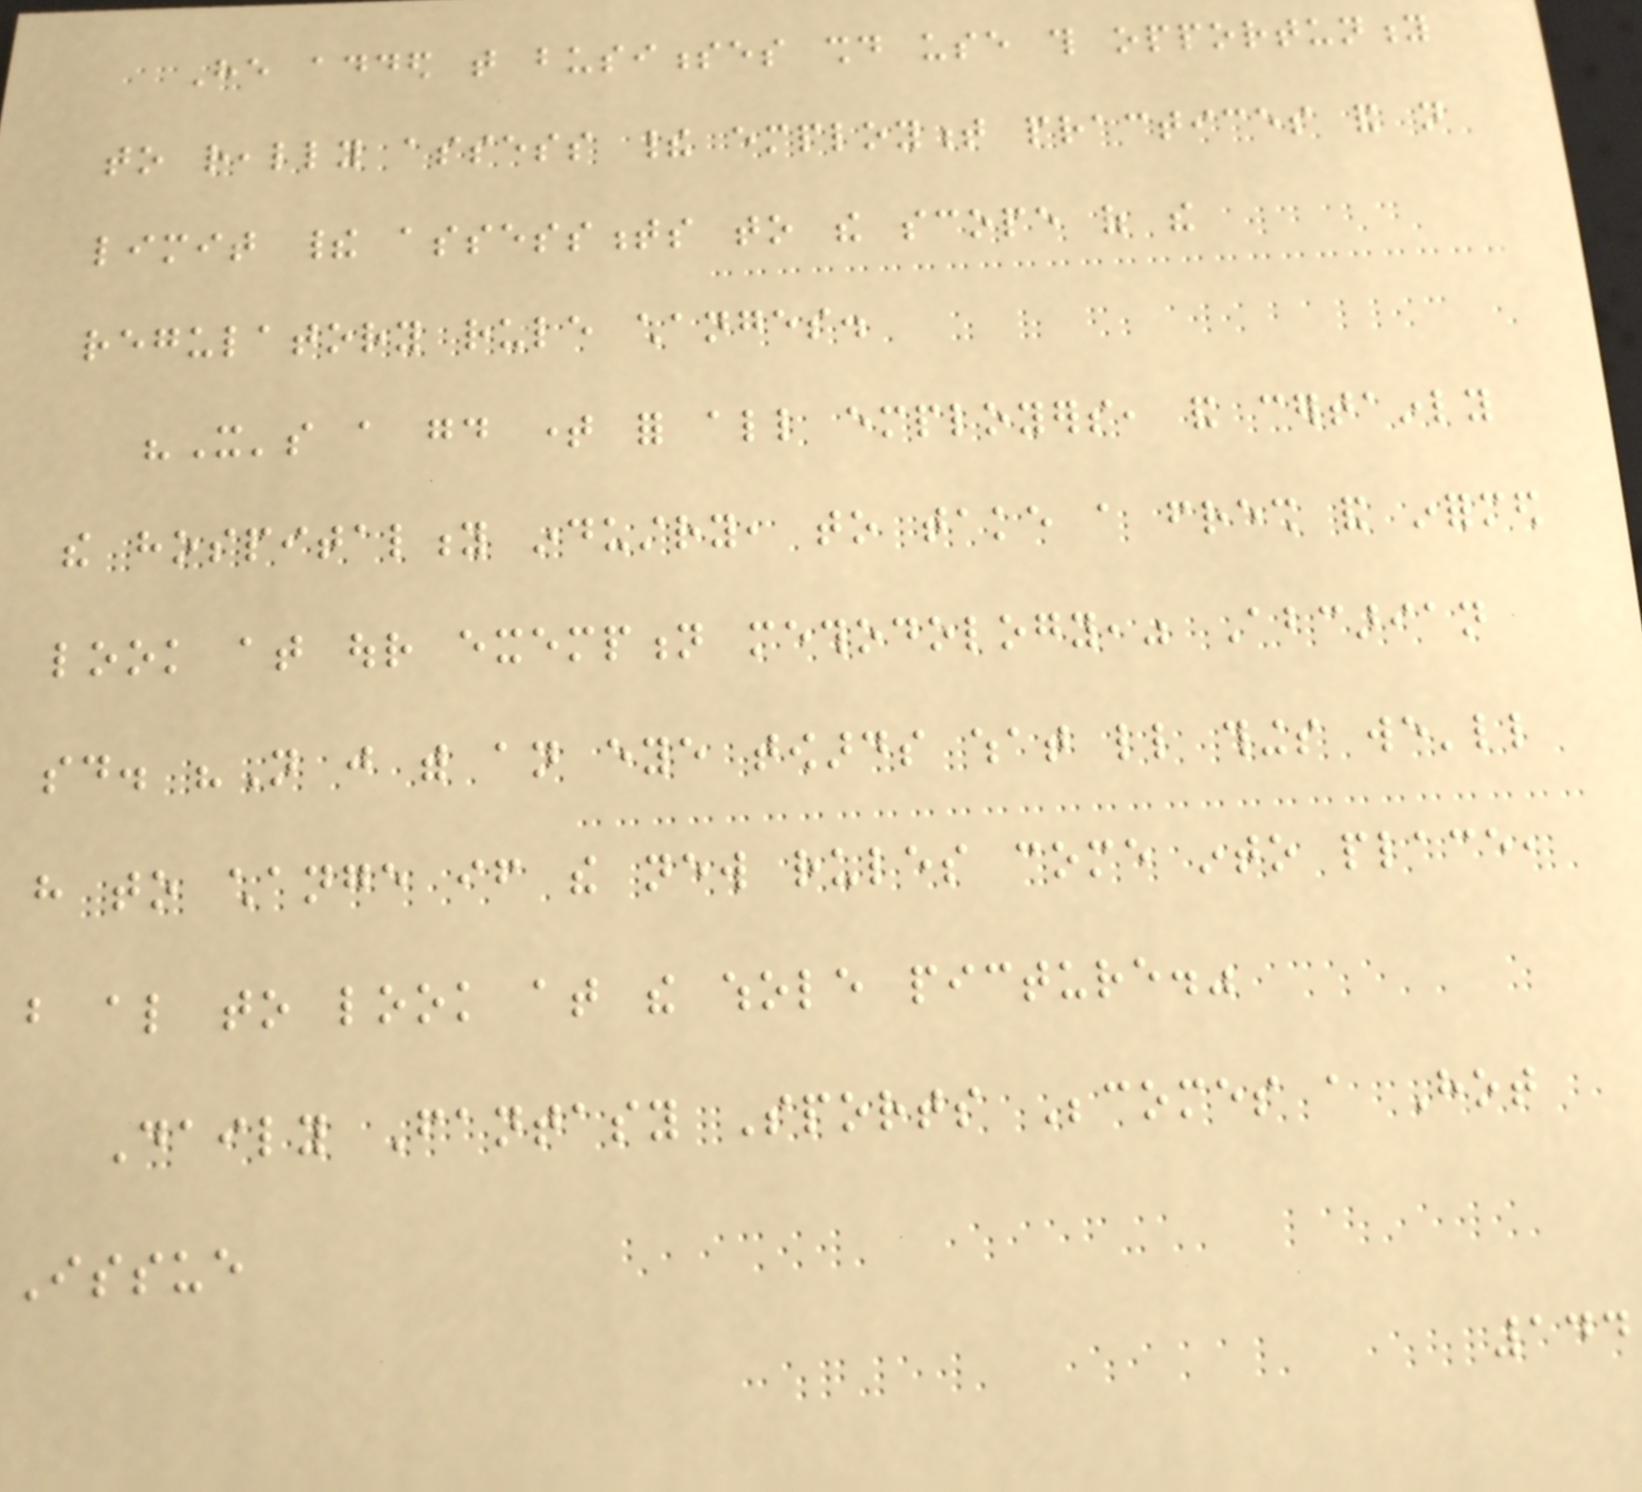He added that businesses should use this opportunity
to really assess their employment practices and not
limit their assessments to the scope of the
regulatory rule changes.
"It's a good time for all employers, and certainly
the hospitality industry, to take a fresh and informed
look at our exemption methodology," Abcarian
said. "Not just with an eye towards what little things we'll
have to change if the new rules come into place,
but also to look at the whole picture."
Daily Fantasy Sports Becomes a Hot
Issue
144
